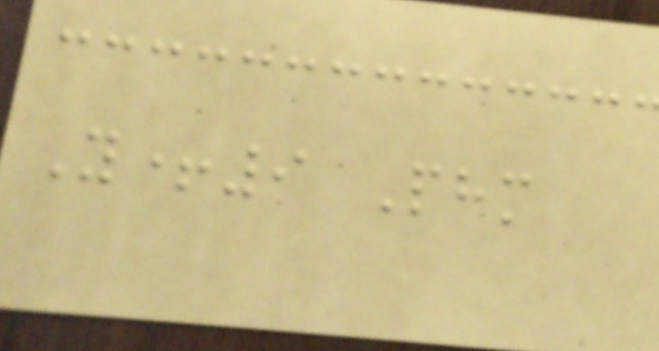Y+9 Phm
